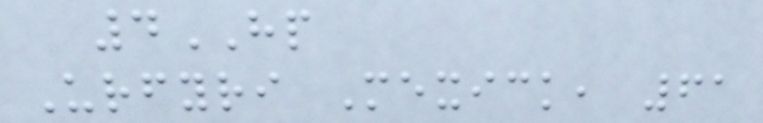4HP
Urfyri Mexick, 61
